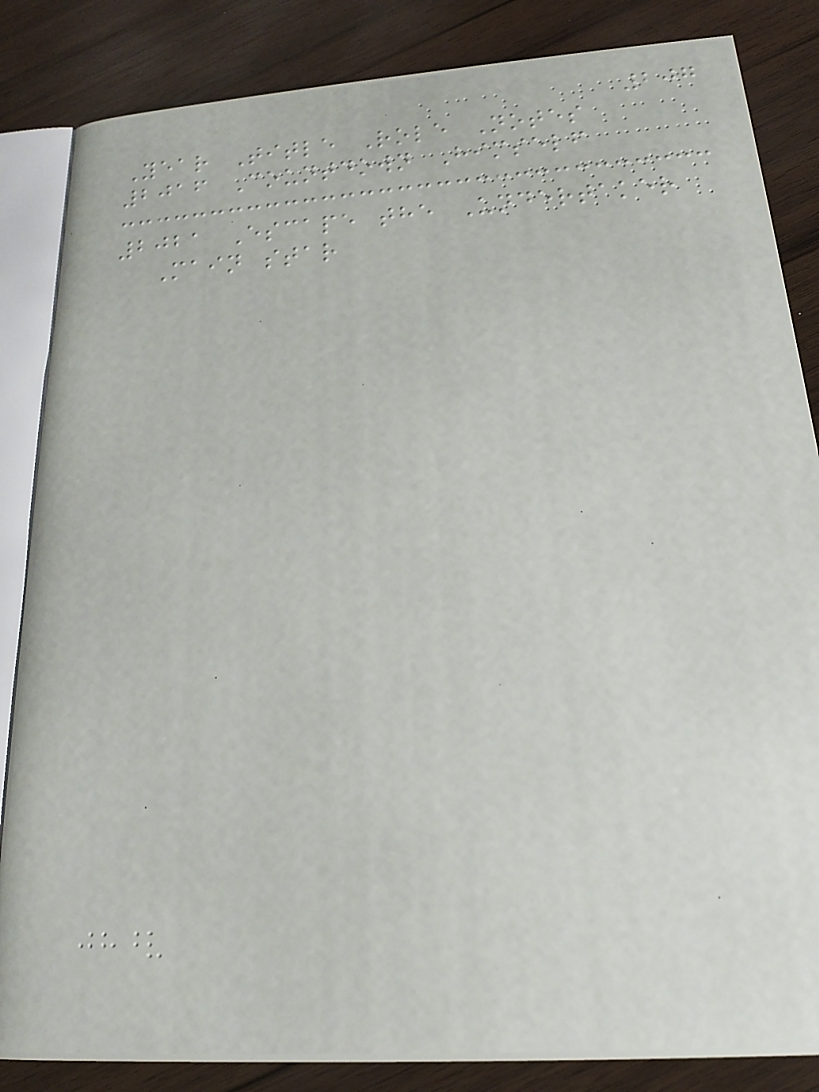207
Year Title Role Notes
2016 Countdown Himself
2021 Escape the Undertaker
Main star
